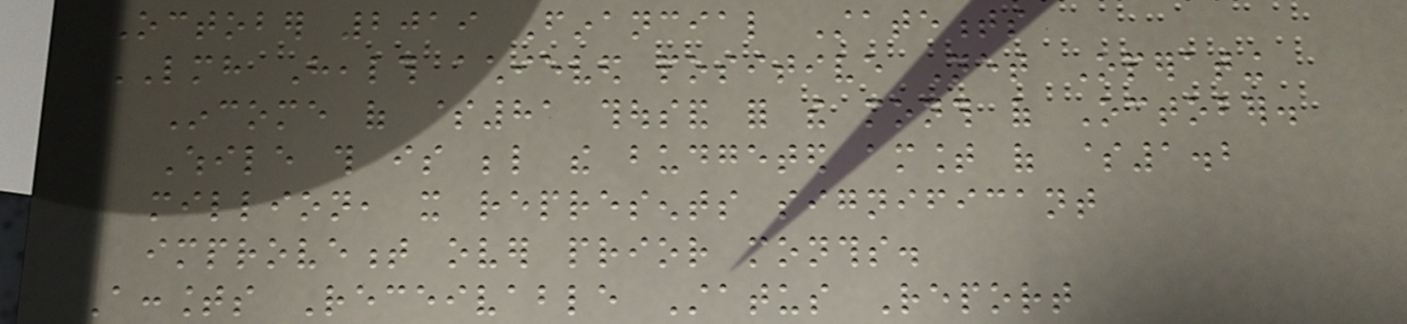October 2019 Financial Statements
LMH Health achieved positive Net Operating
Income of $81 thousand for the month of October.
While this is below the budgeted amount of $1.2
million, it represents significant
improvement over prior months.
Accounts Receivable Status Report
